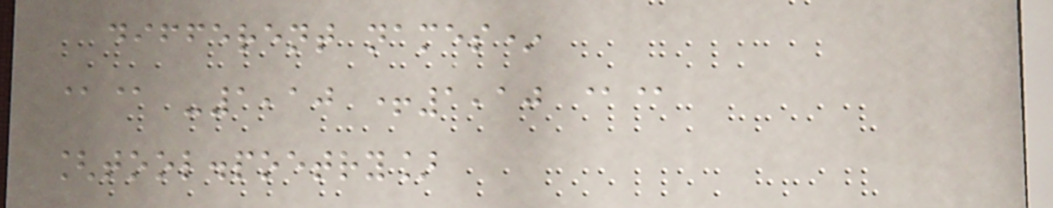different names*
@@ -1,10 +1,10 @@
[tool.poetry]
